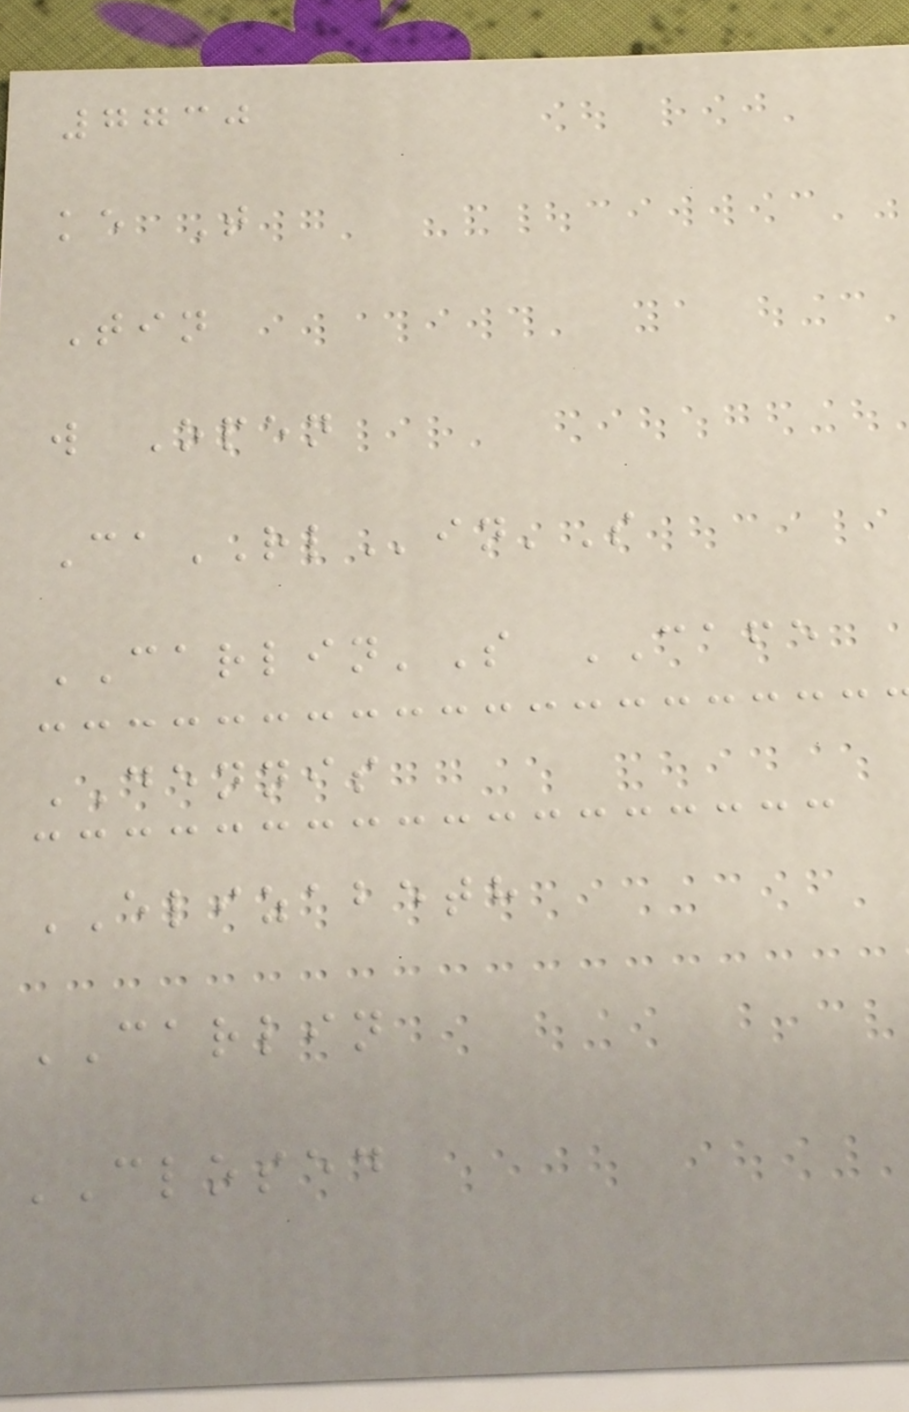7730
ke T
Tin
w Open
CaRLin'S
CARLIN'S CAFE
DENNIS
ELIZABETH
CARLIN
CLOSED
